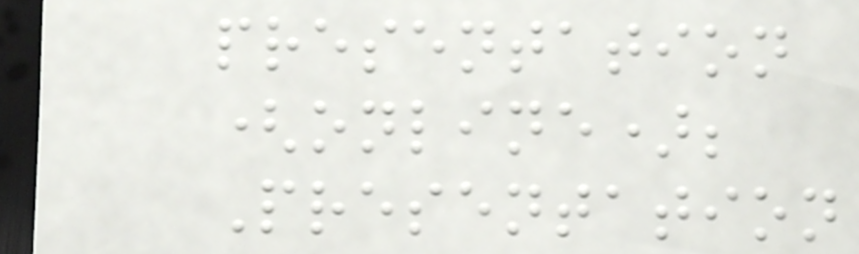presentation
(online);
Presentation
